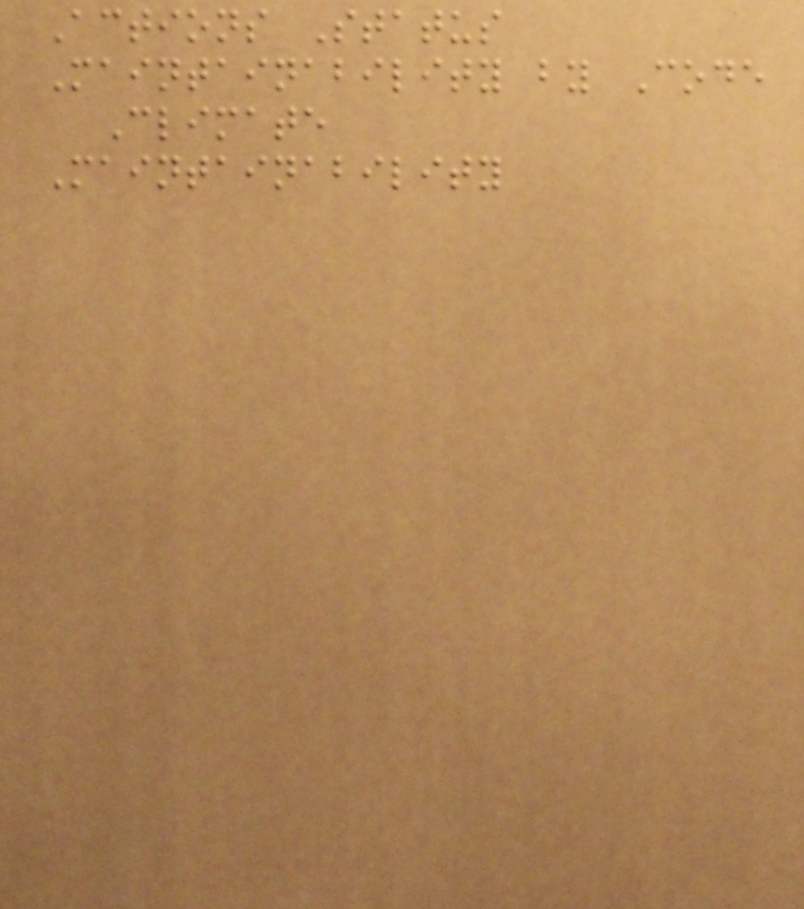Actions Status
Maintainability by Code
Climate
Maintainability
